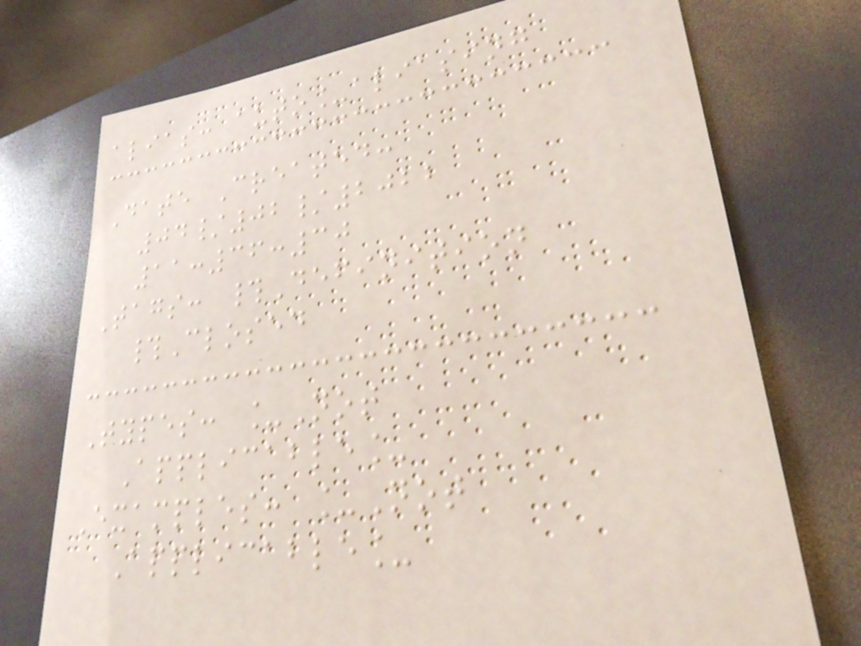alias: auto_aliasing
Date Created:
04/02/2022
11:36:30
Tags: #Definition
#Closed
Types: _Not
Applicable_
Examples: _Not
Applicable_
